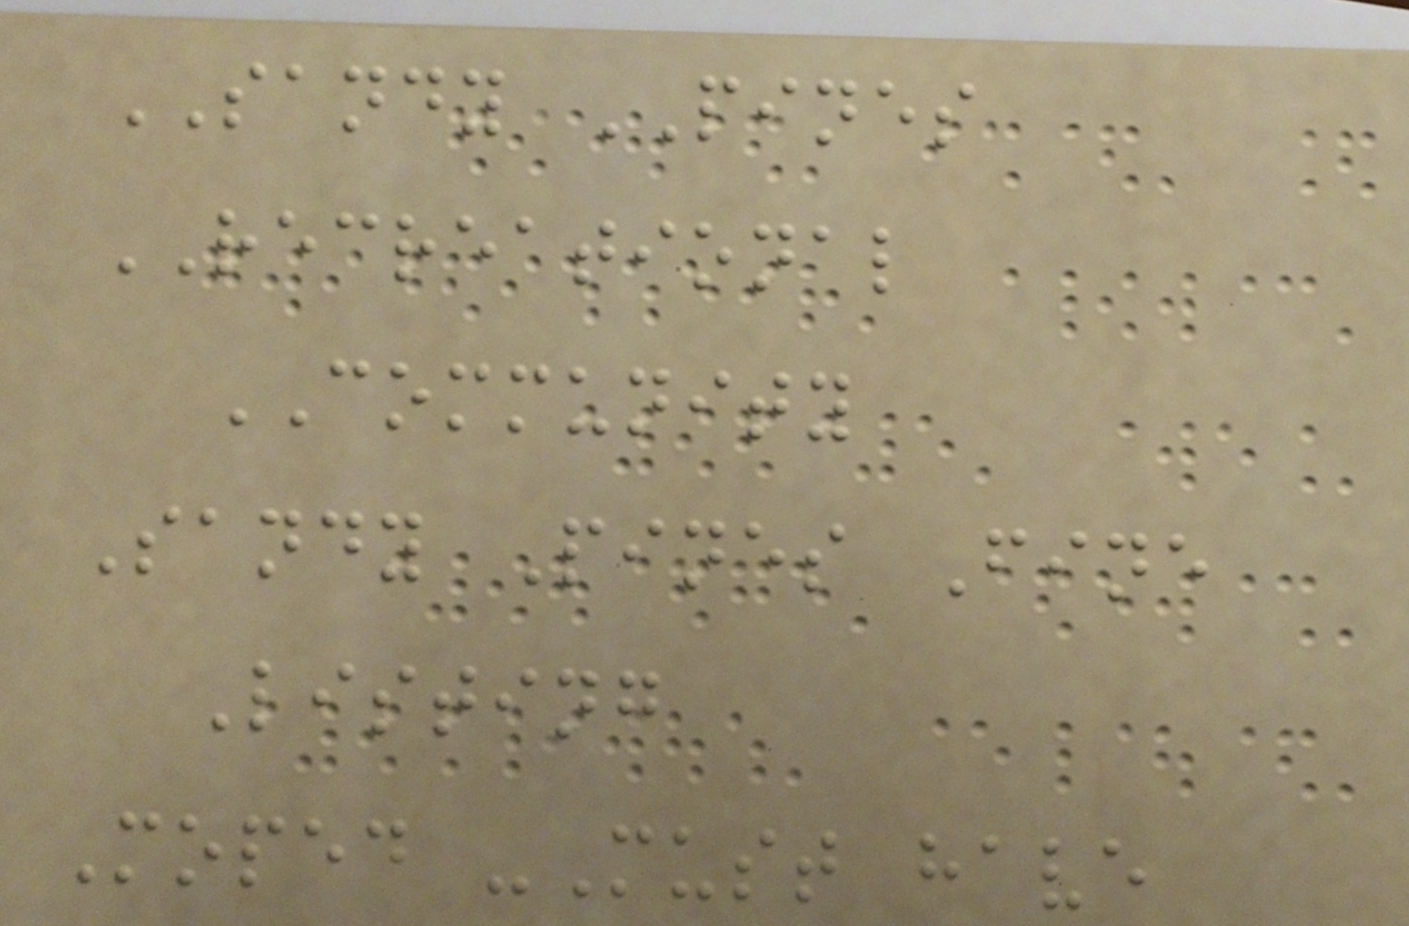SANDY PINES
RECREATIONAL
COMMUNITY
Sandy Pines Fine
Listing
Moped -Must have
